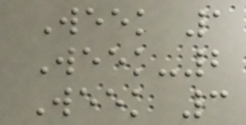Week 1
Week-2
Week 3
